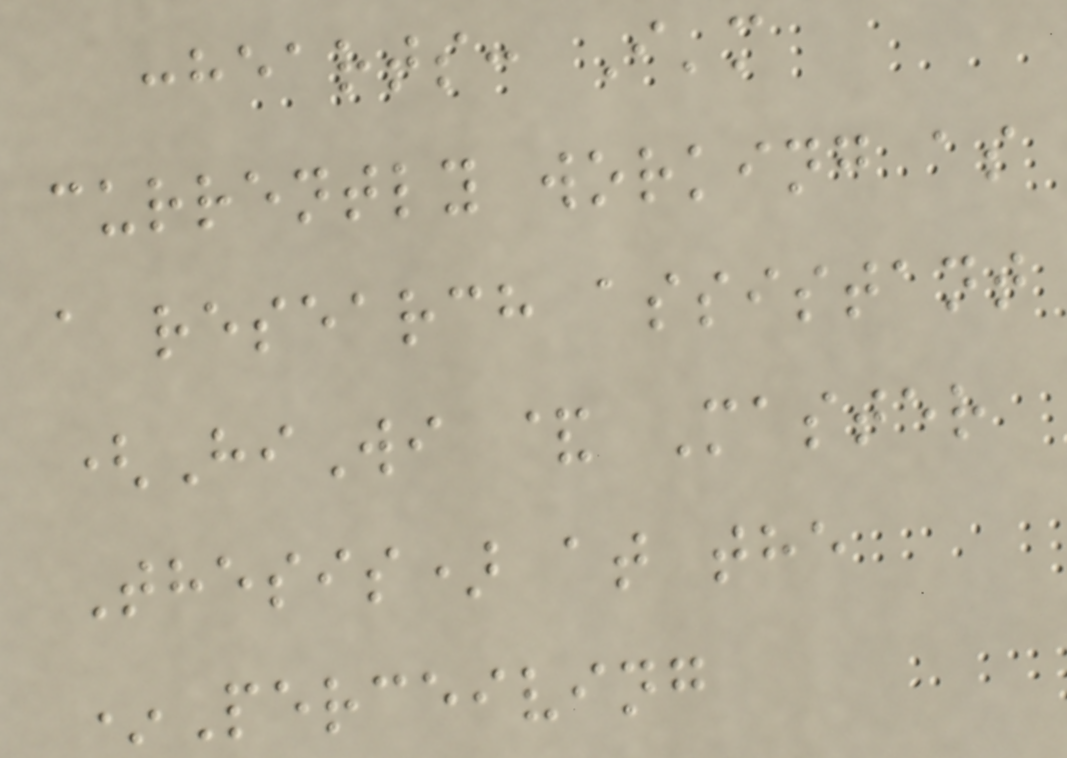:hearts: I'm
currently working as
a research assistant
(HiWi & Master
Thesis) at the
*Perceiving
